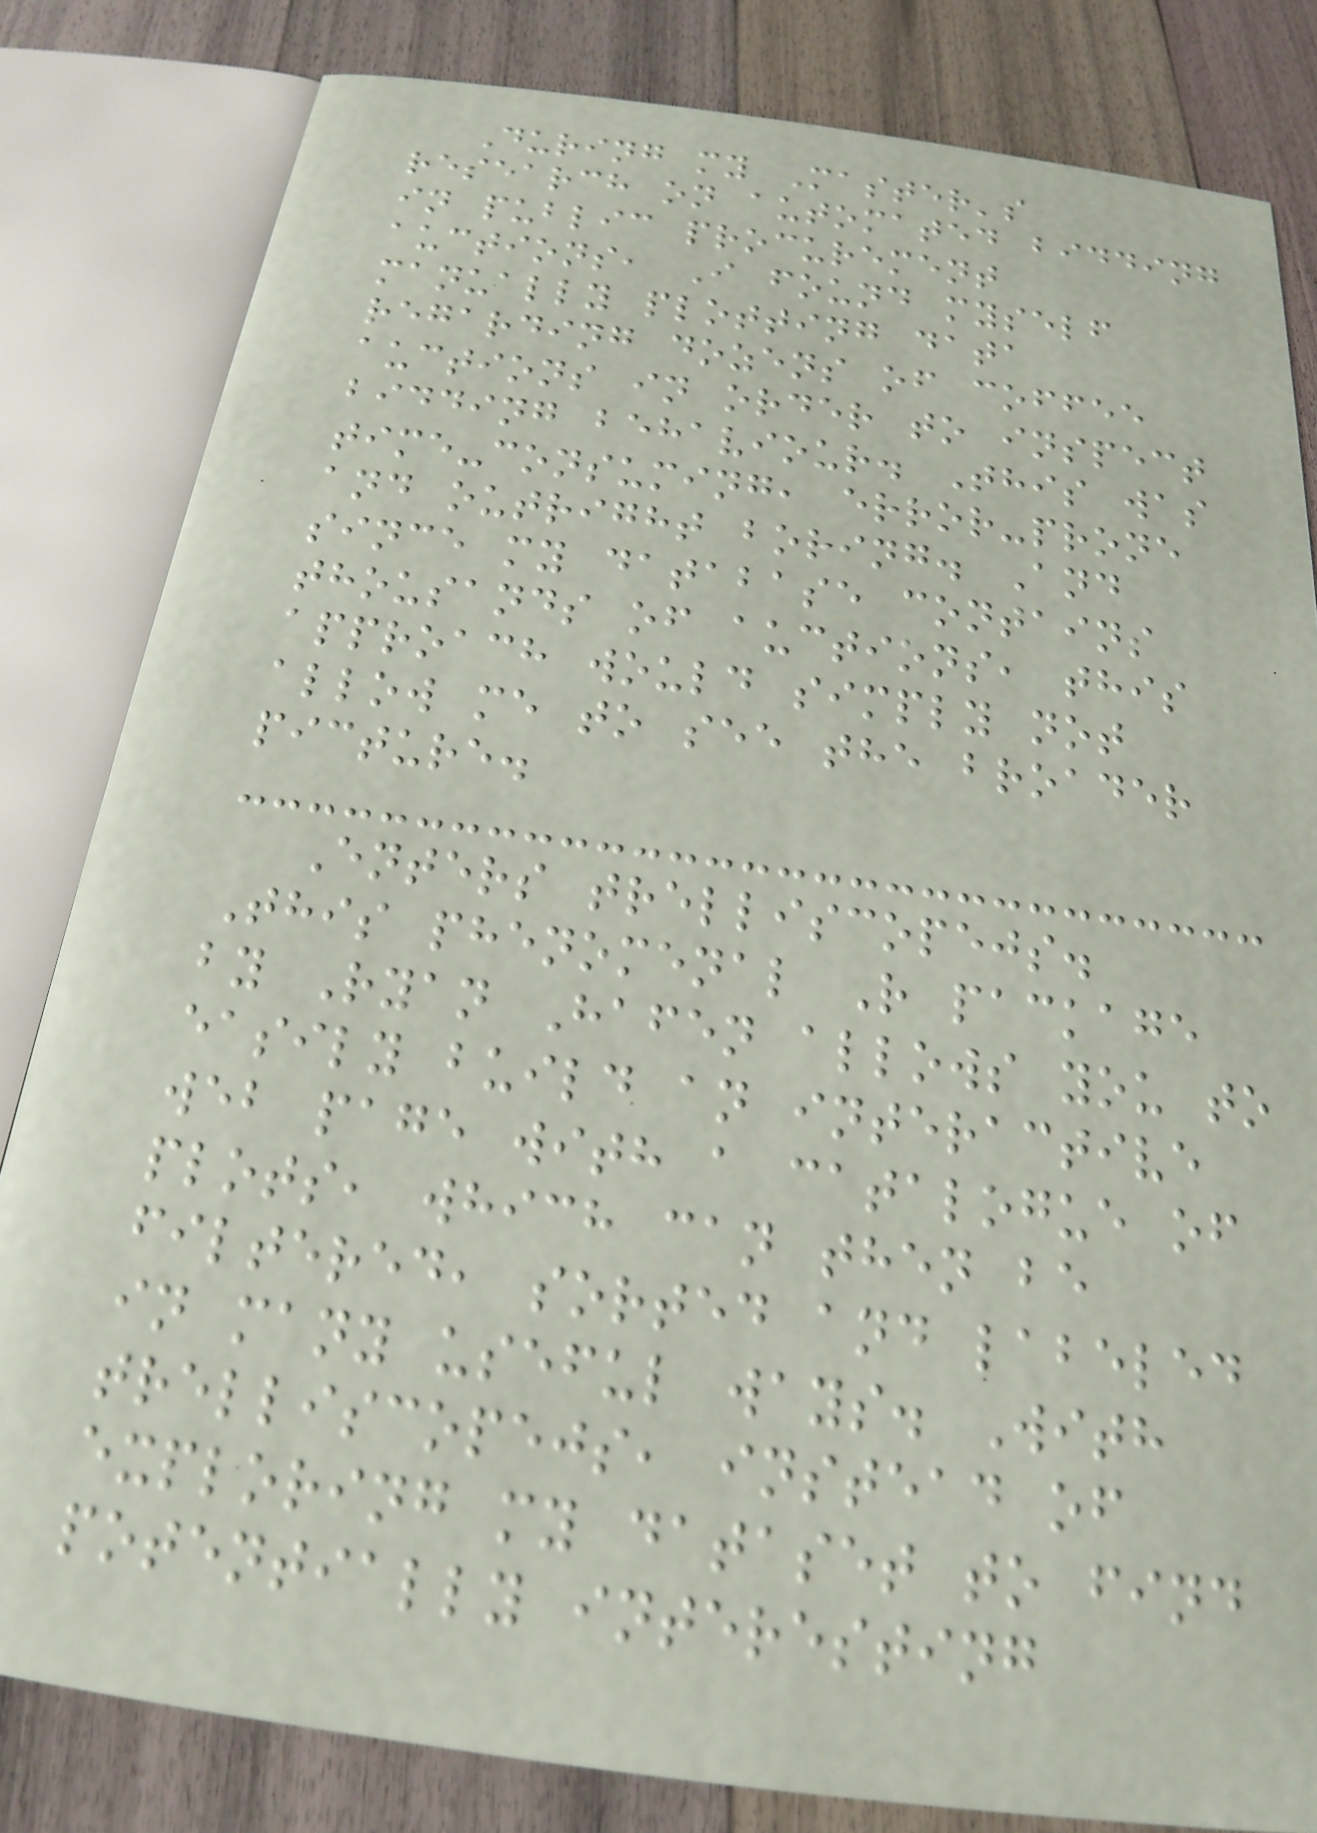During my Master's
research on automated bidding
in public procurement
auctions, I found myself
manually plotting data
regarding dozens of coffee
auctions in order to inspect
bidding behaviour. This was
time-consuming, error-prone
and outright boring. And
since my database contains
thousands of auctions, this
approach would simply not
allow me to see the broader
picture.
Enters trelliscopejs.
This phenomenal R package
by Ryan Hafen allows you to
easily build an interactive
web page with a catalogue of
plots, which can then be
filtered, sorted and labeled
in many useful ways. With
trelliscopejs, instead of
exploring my dataset to find
potentially interesting
